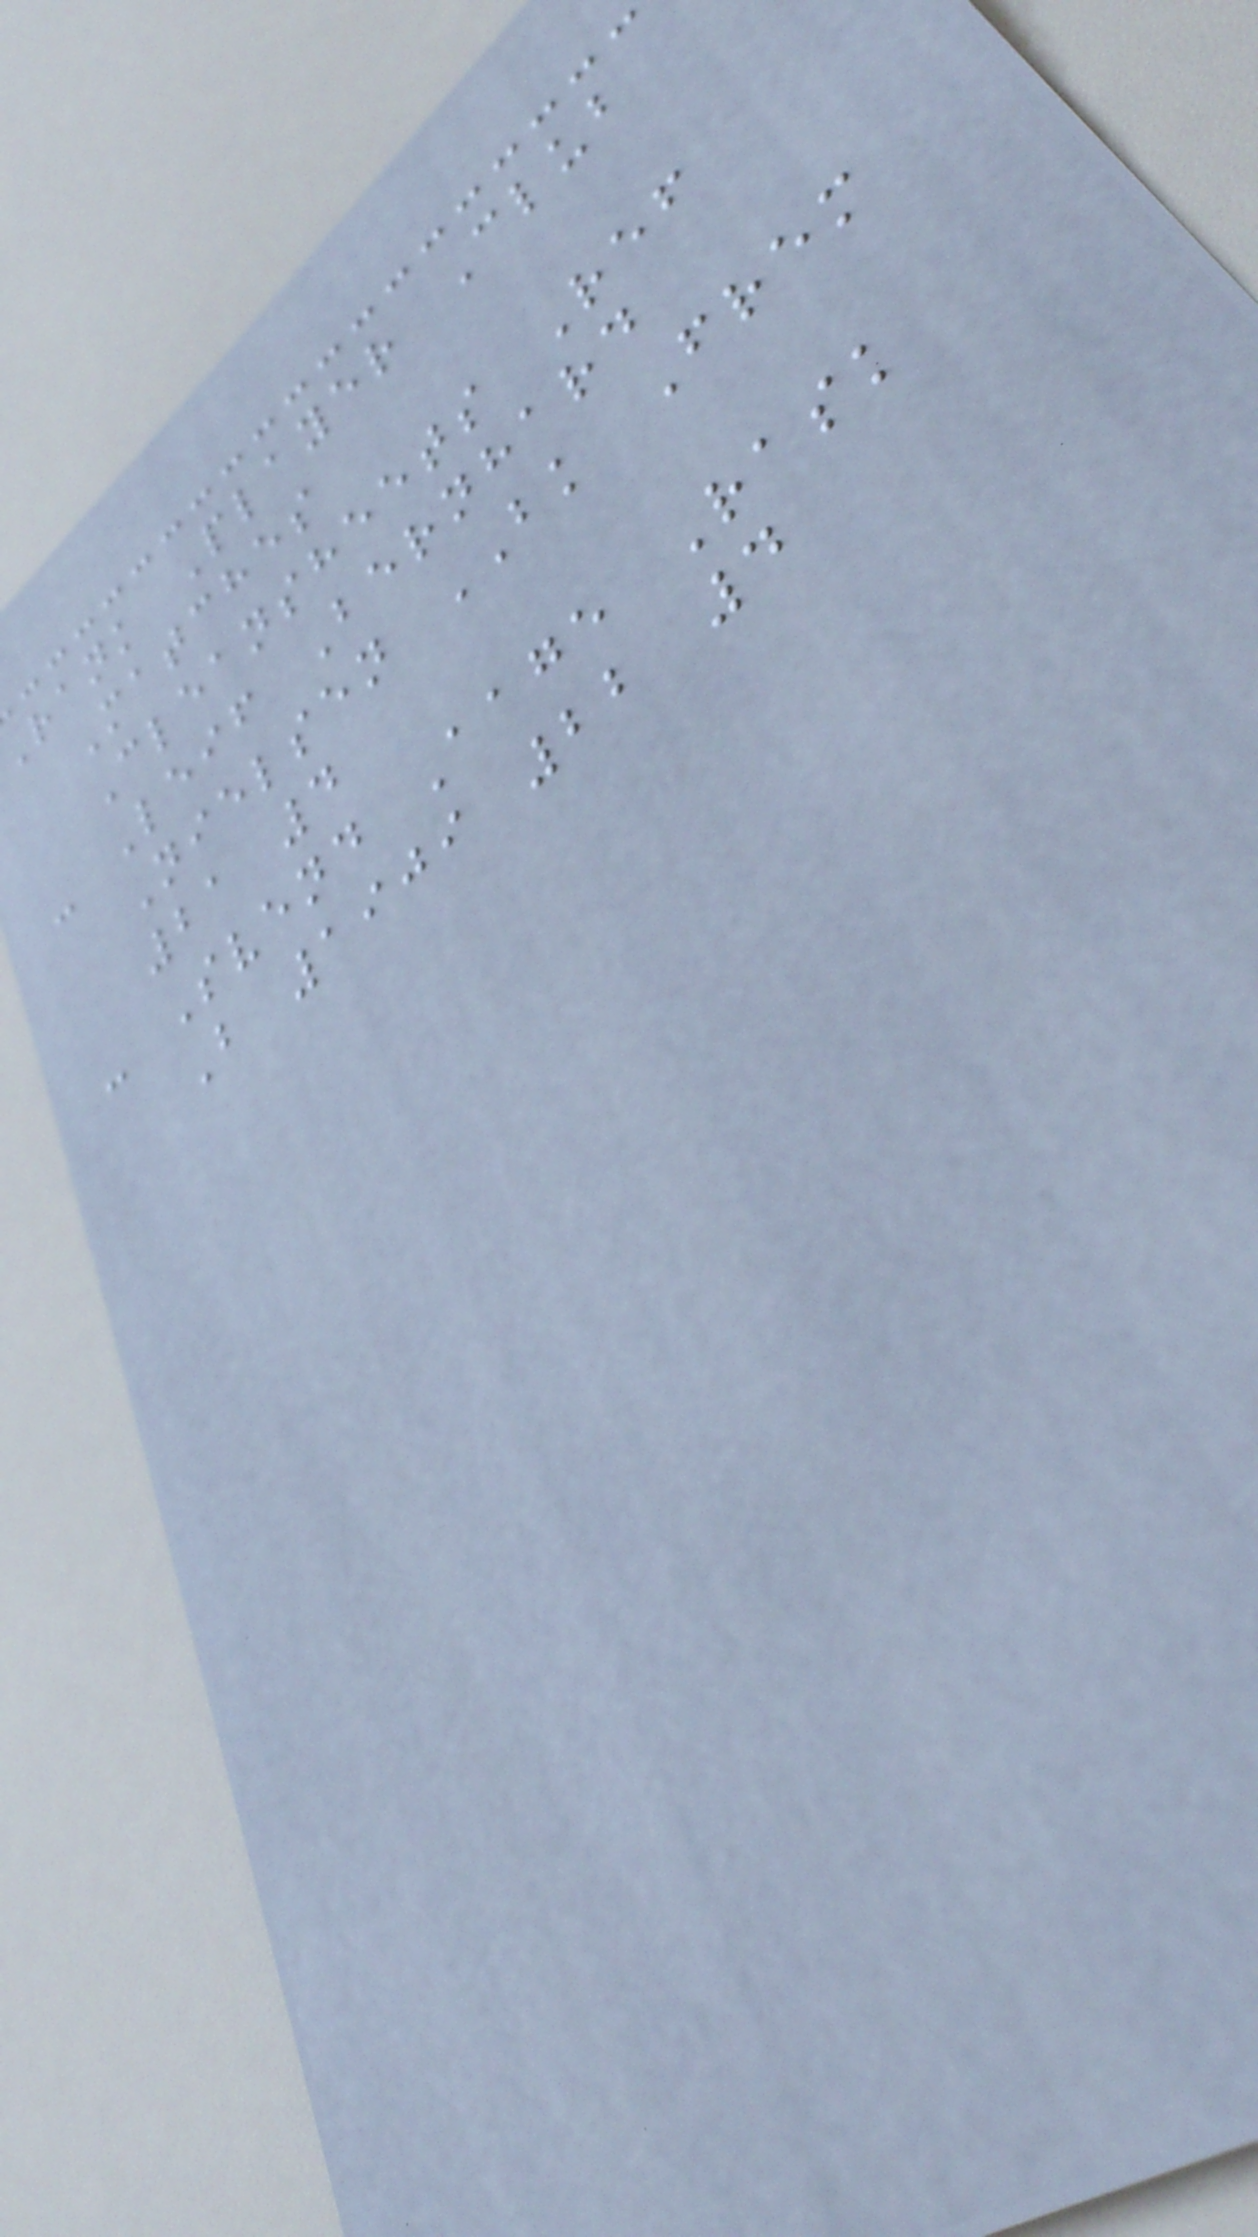Rank Player Club
Matches
Cleansheets Ref
- Leif Bernhard
Nielsen BK Frem
21 4
- Svend Aage Rask
B 1909 22 4
